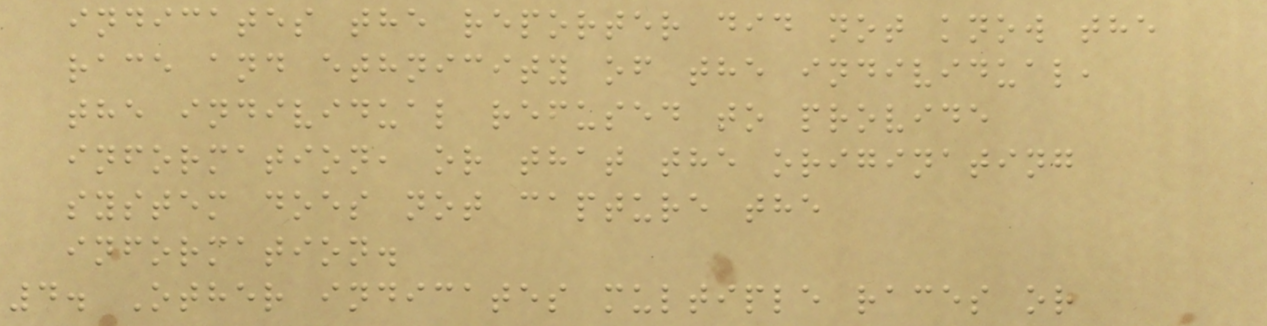indicates the reporter did not know the
race and ethnicity of the individual,
the individual refused to provide
information, or that the originating
system does not capture the
information.
4. Other indicates multiple races or
